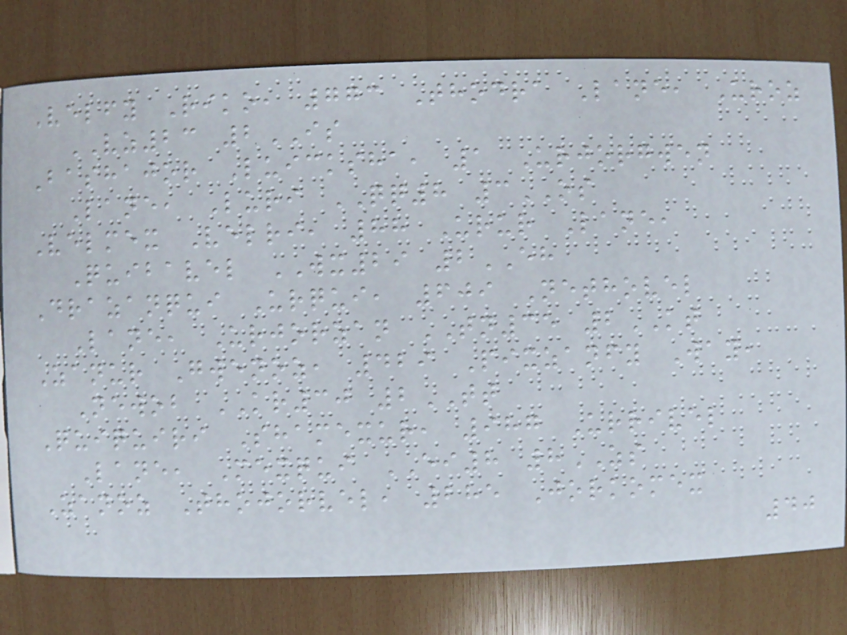Velfy Riko, 773 Thodra Lane, Uroz
VZ23 2IS
Bashajor Luicksha, 1 Urjorgwen
Lane, Luri QQ8 3OS
Velmex Velri, 88 Urur Lane,
Quibavel WX29 2EH
Drazanqui Urqui, 609 Nethovel
Lane, Urjorzan TN35 2KT
Zanur Gwenoz, 429 Pixzanfy Way,
Newob KR30 2TT
Quiquiri Shamexur, 987 Urrivel
Lane, Mexqui EI8 8ZS
Zanoz Thojorvel, 285 Jorkomex
40
